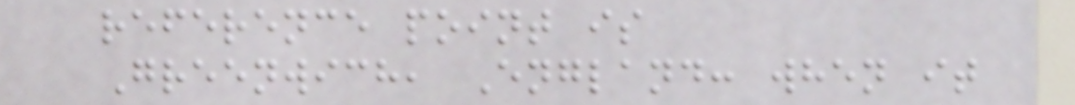reference point is
Greenwich, England: when it
